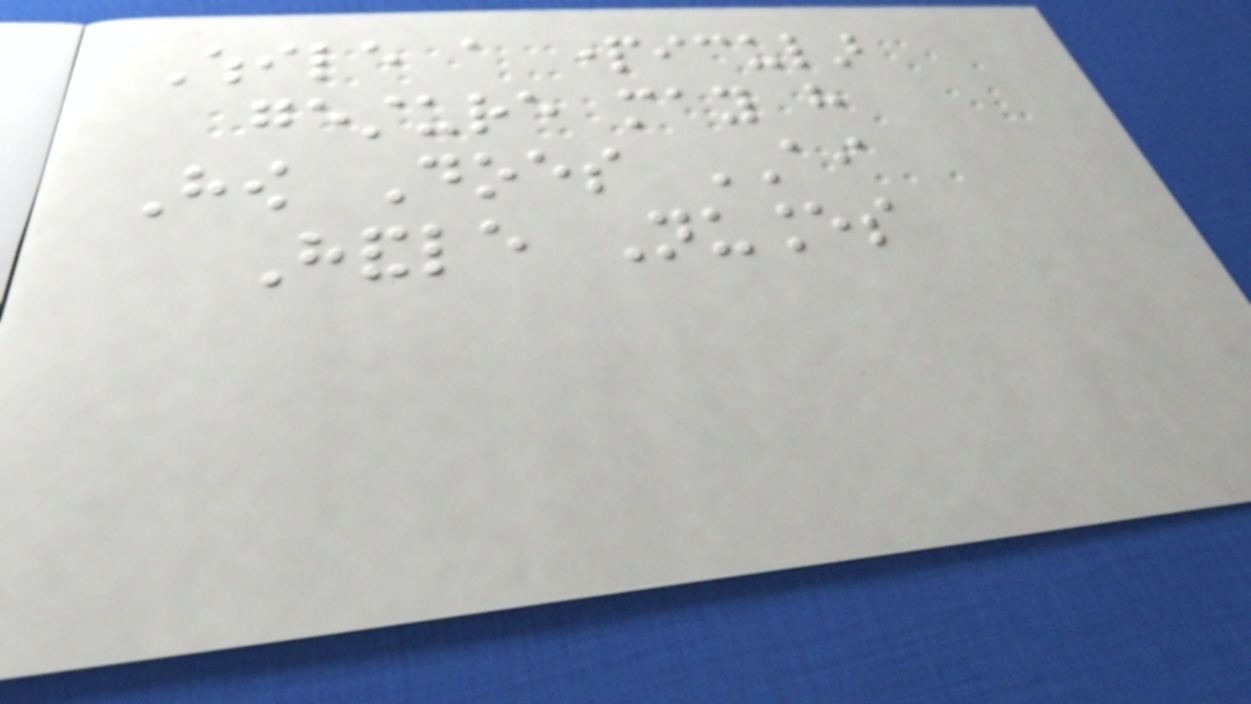While a particular
gesture may have
How Does AI
Handle Nuances
